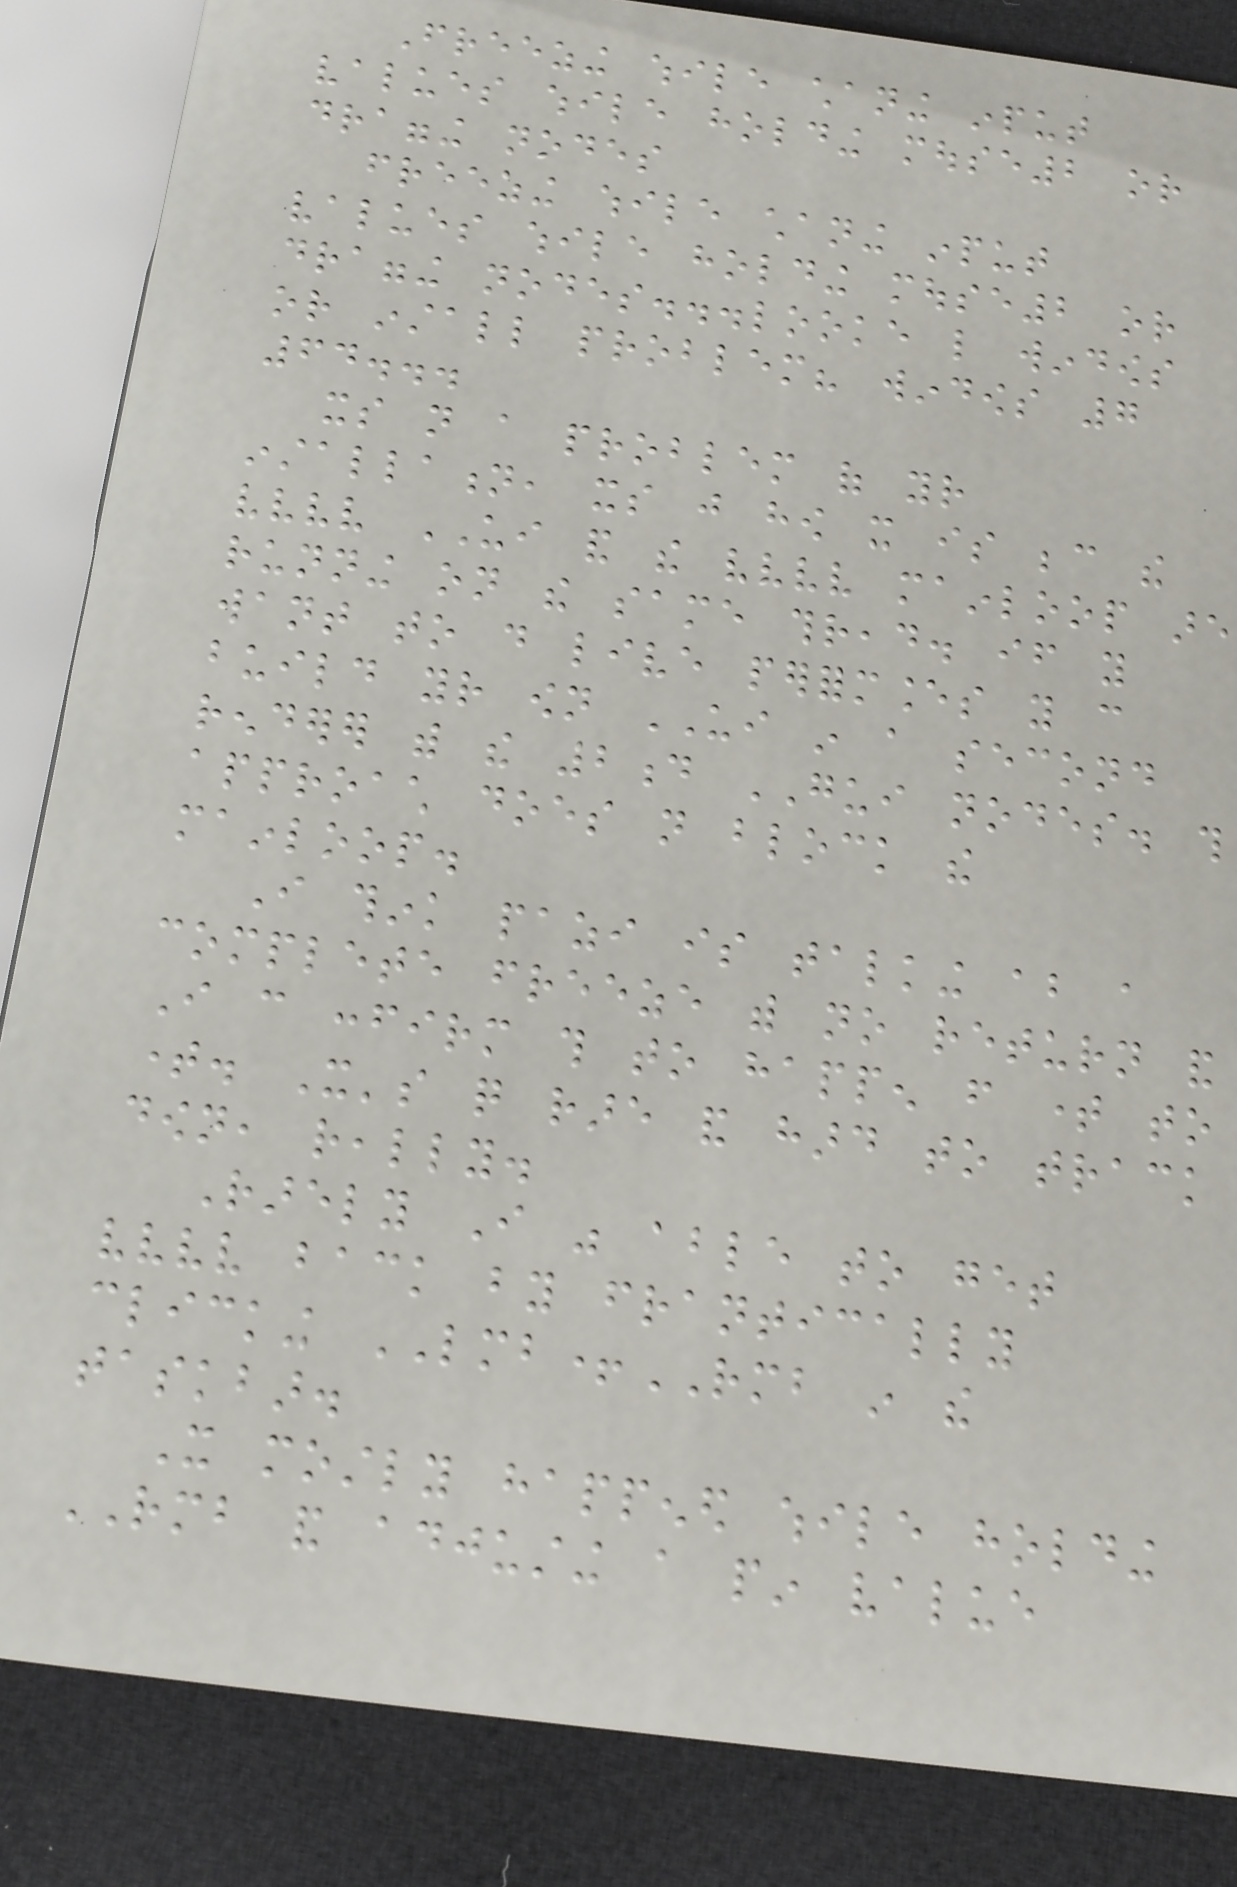Freezing while chaning input
values while holding mouse2 or
dragging nodes
freezing while chaning input
values while holding mouse2 or
dragging nodes...looke like windows
or install problem? windows 7
64...
its not a problem of your
installation, its just how it is because the
vvvv UI and the vvvv mainloop are
running on the same thread. if you
want to do live performances you can
build your own UI in a second
renderer with the 2d GUI nodes. this
approach does not block the
mainloop.
I think pazi is talking about a
complete freeze with no return and
I can confirm this to happen from time to
time. It's quite rare and hard to track
down, really.
Rarely I was able to get
vvvv back by frantically
clicking LMB+RMB in the
taskbar.
It mostly happened while holding
RMB and adjusting a pin value
